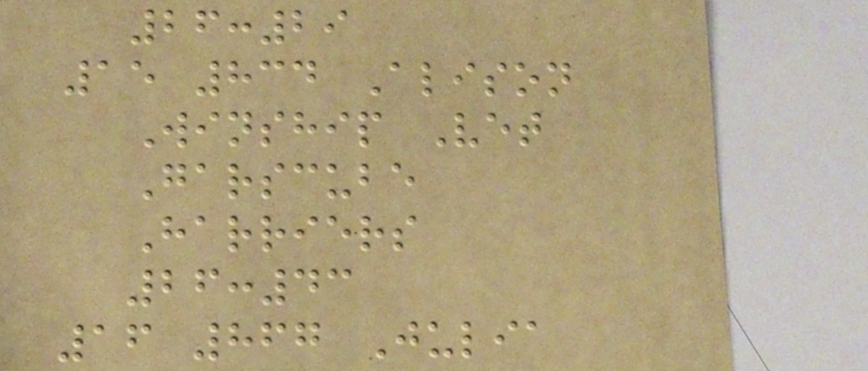26:29
15 834 Alison
Winship Vet
Garscube
Harriers
26:43
16 867 Julia
